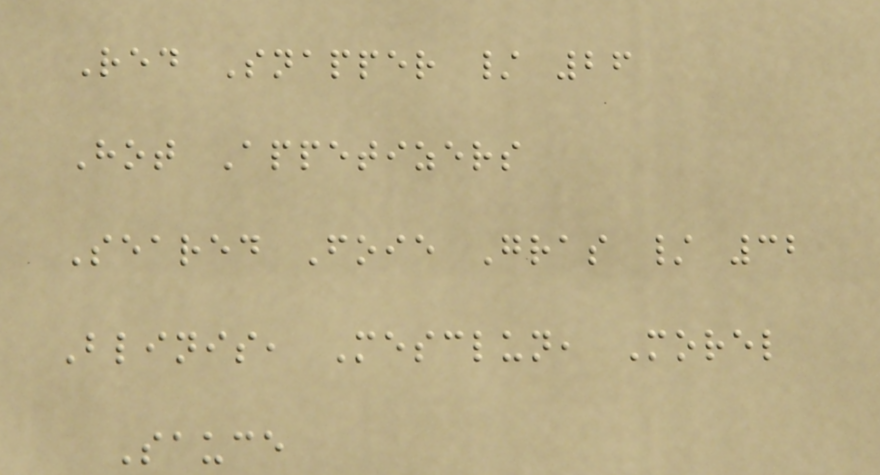Red Snapper / 26
Hot Appetizers
Seared Foie Gras / 32
Blinis, Mesclun, Morel
Sauce
